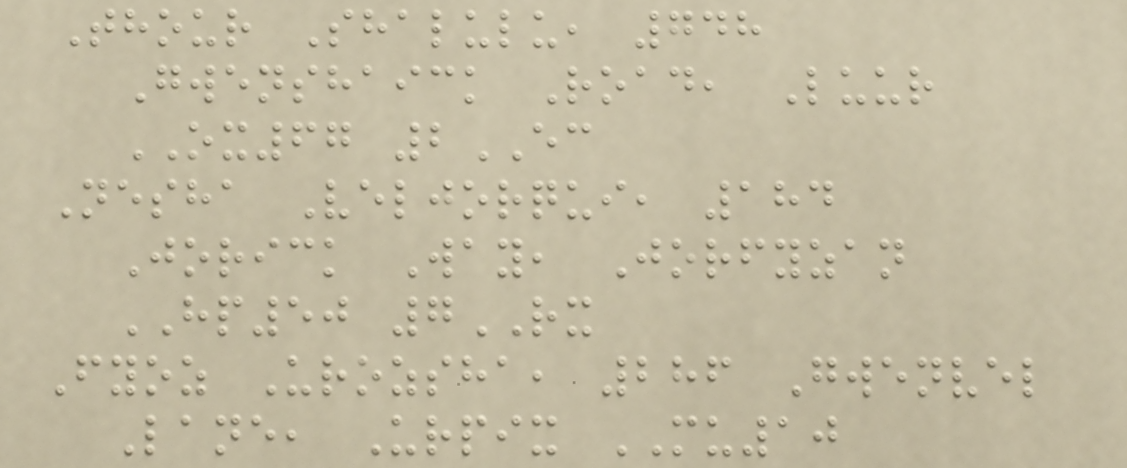Thour Shalulu, 748
Gwenshaick Road, Luur
OX67 2EC
Nesha Veljorqui, 184
Jorick Way, Jorfyzan
HP50 7RX
Fyoz Urozsha, 286 Gwenvel
Lane, Urpix MU10
